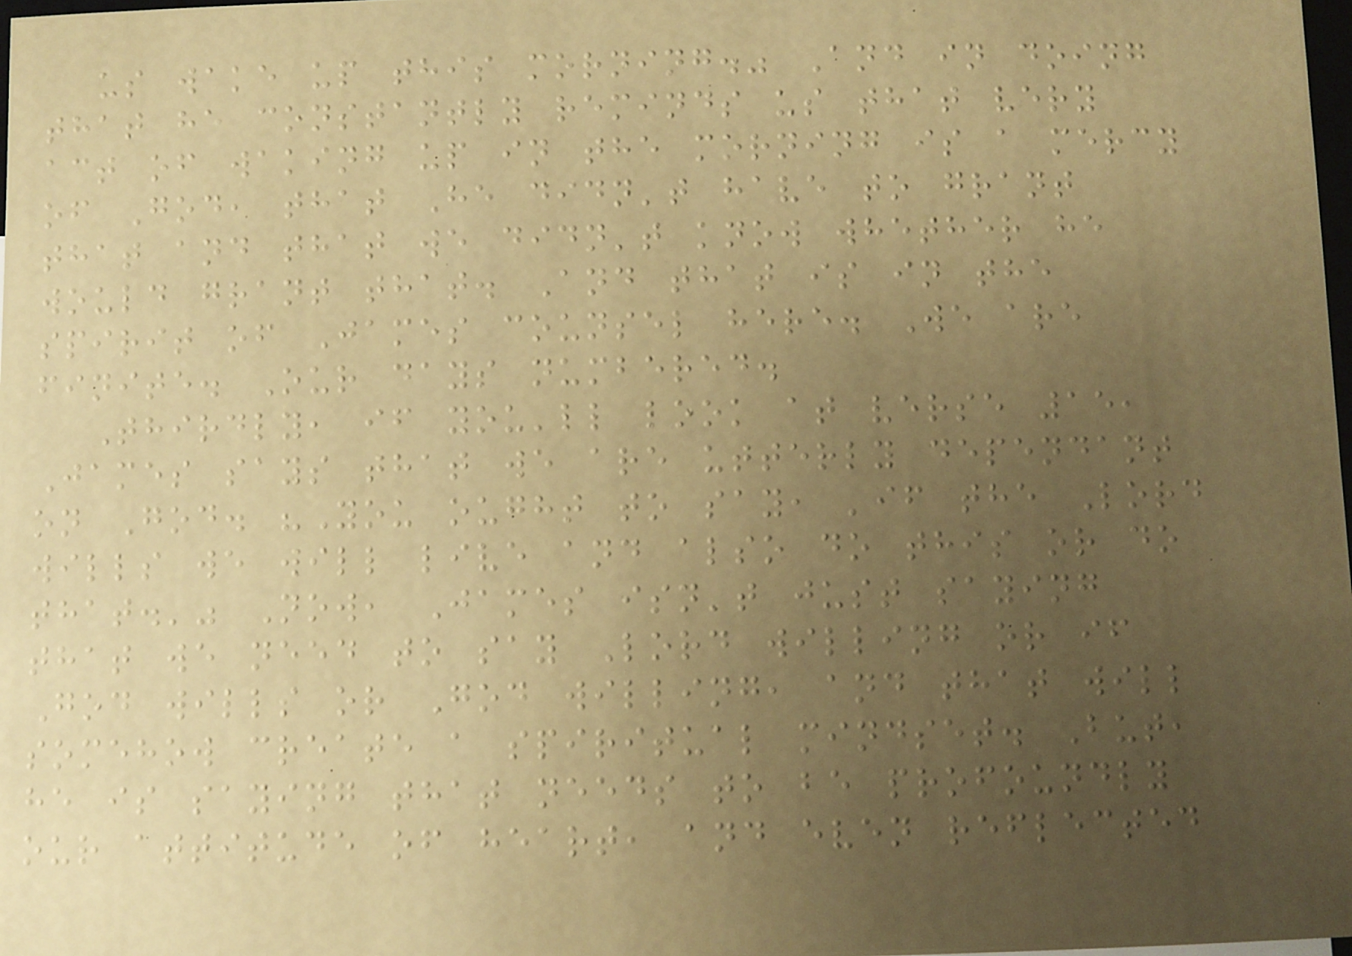us wake up this morning." And in doing
that he constantly reminds us that very
act of waking up in the morning is a mercy
of God, that He didn't have to grant
that and that we didn't know whether he
would grant that. And that is in the
spirit of James counsel here. We are
finite. Our days numbered.
Thirdly, if you'll look at verse 15,
James says that we are utterly dependant
on God. "You ought to say, 'if the Lord
wills we will live and also do this or do
that.'" Now, James isn't just saying
that we need to say Lord willing or if
God wills or God willing, and that will
somehow create a spiritual mindset. But,
he is saying that needs to be profoundly
our attitude of heart, and even reflected
